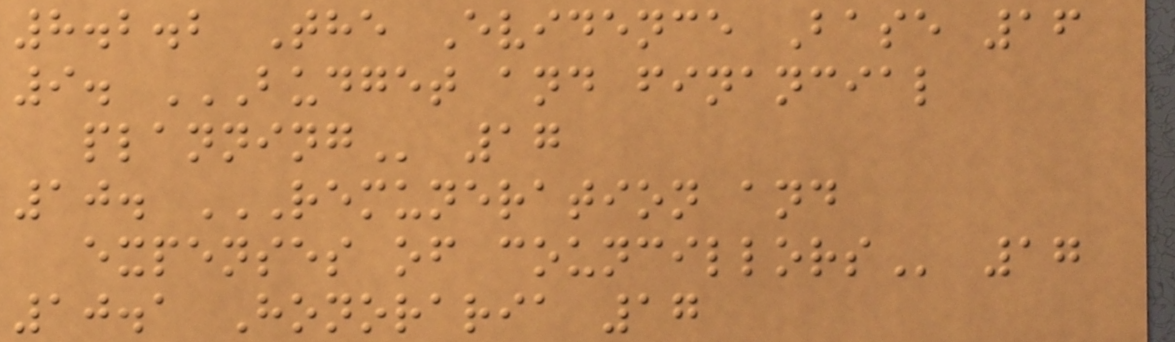8.2.2 The Evidence Base 16
9. BUDGET AND FINANCIAL
PLANNING 17
10. REMUNERATION AND
EXPENSES OF COUNCILLORS 17
10.1 Honoraria 17
